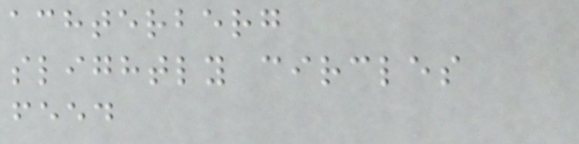achterberg
slightly circles
feed
